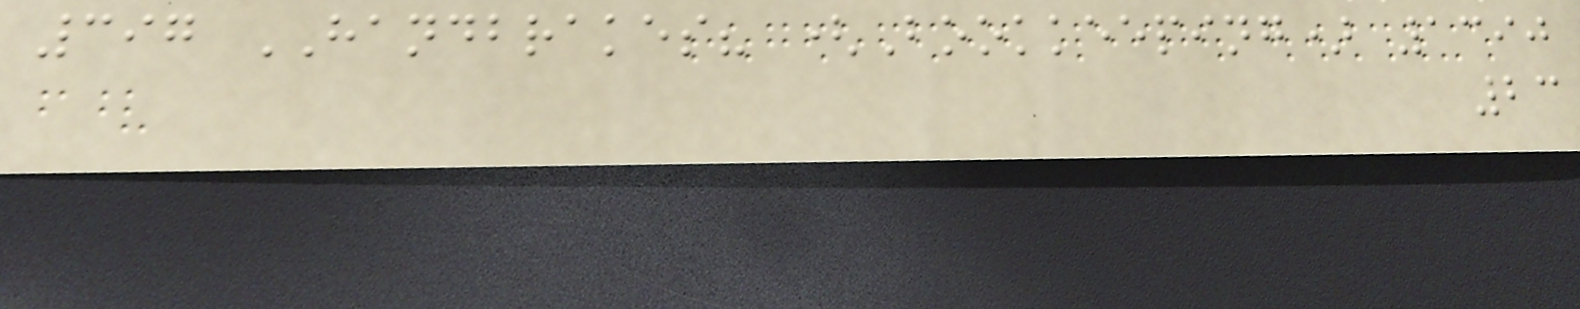397 HANDBRAKES? (Bookkeeping) 1390
23
